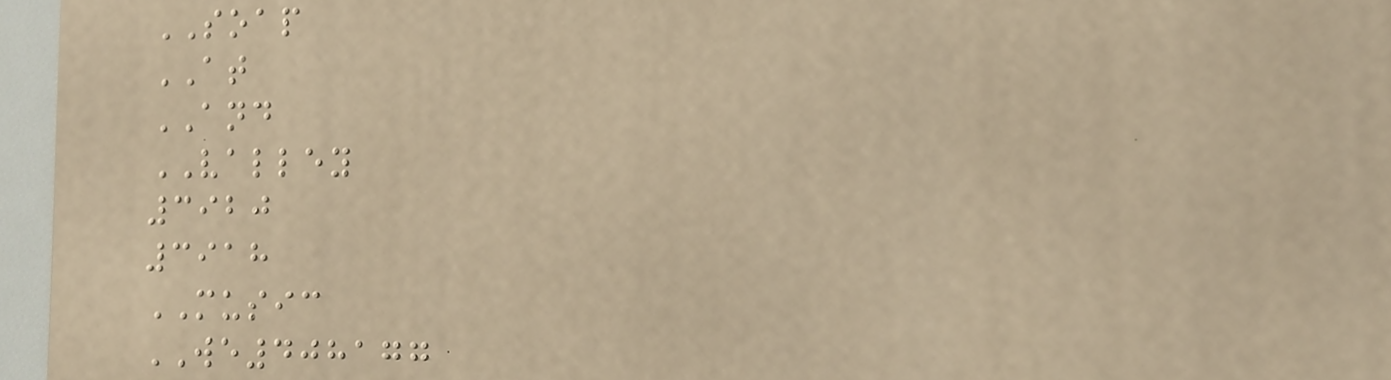SOAP
AT
AND
VALLEY
3920
3918
MUSIC
WE408177
